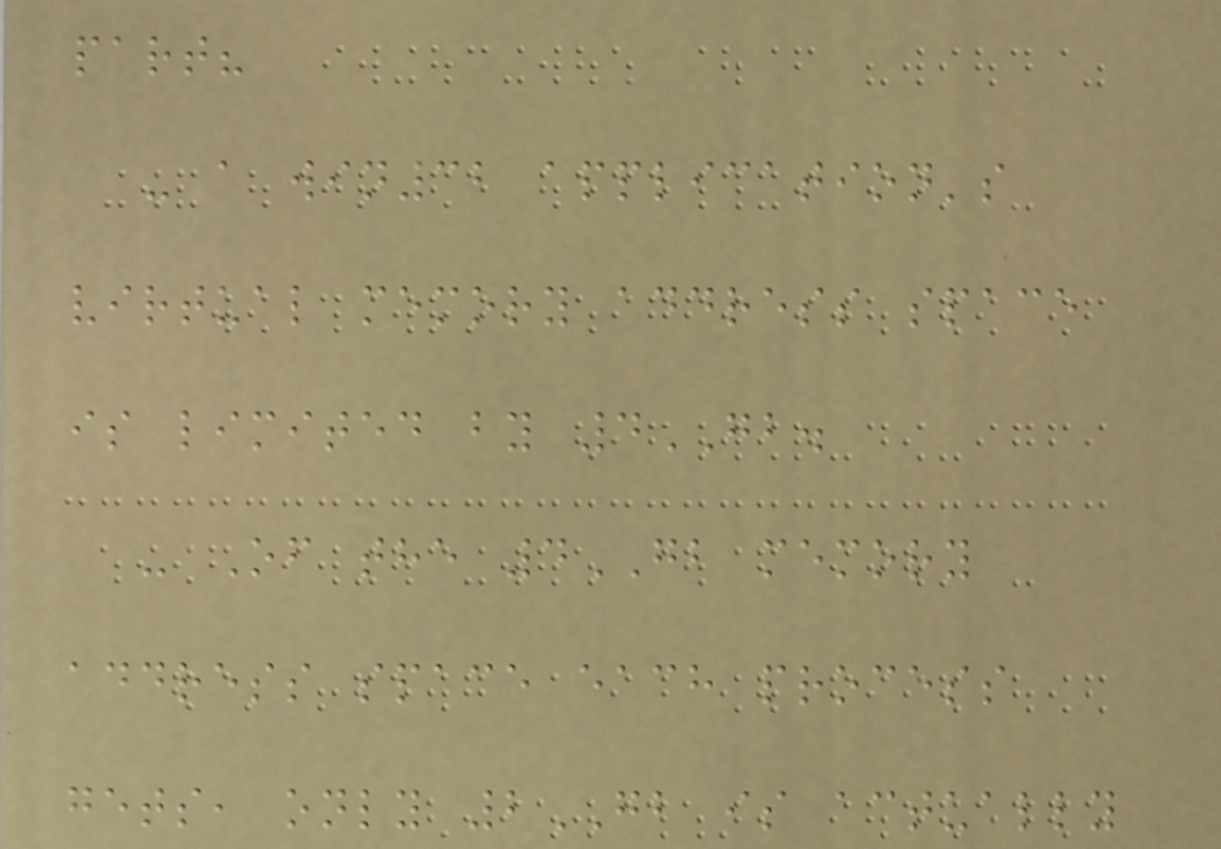part?
- a win32 application's
virtual memory address space
is limited by 4GB.
- Of the 4GB memory
address space each process
gets, only 2GB is actually
